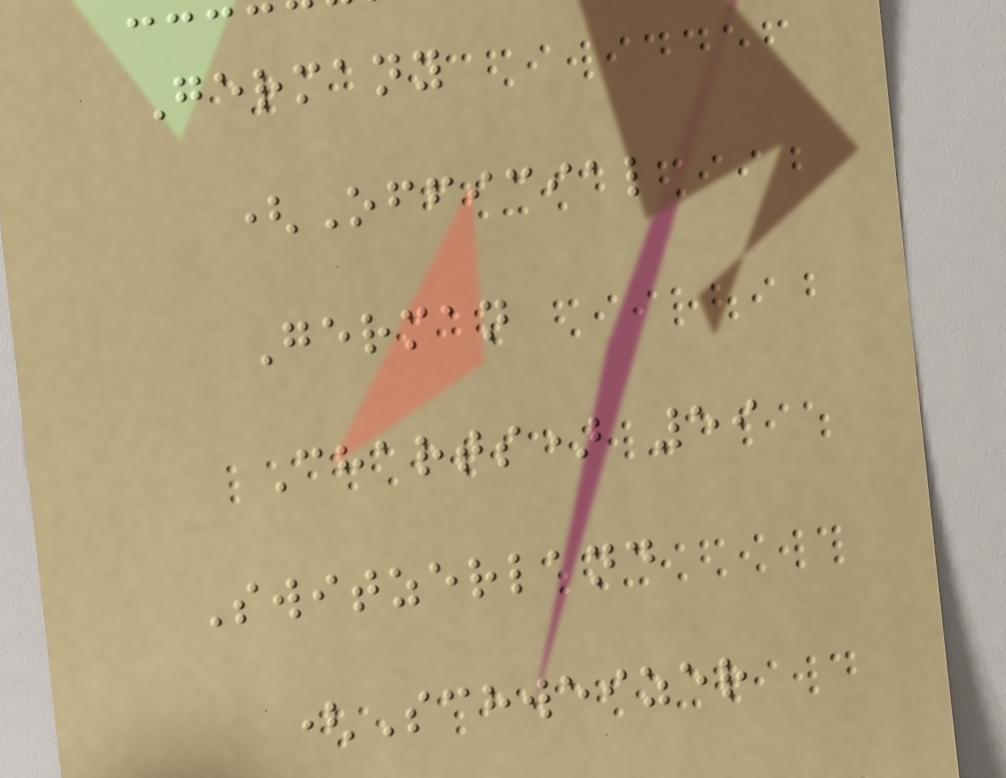Germany
(Official
German
Charts) 59
Switzerland
(Schweizer
